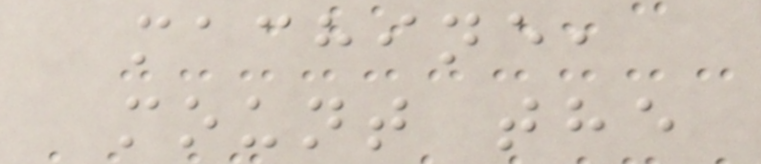machine,
mount the
